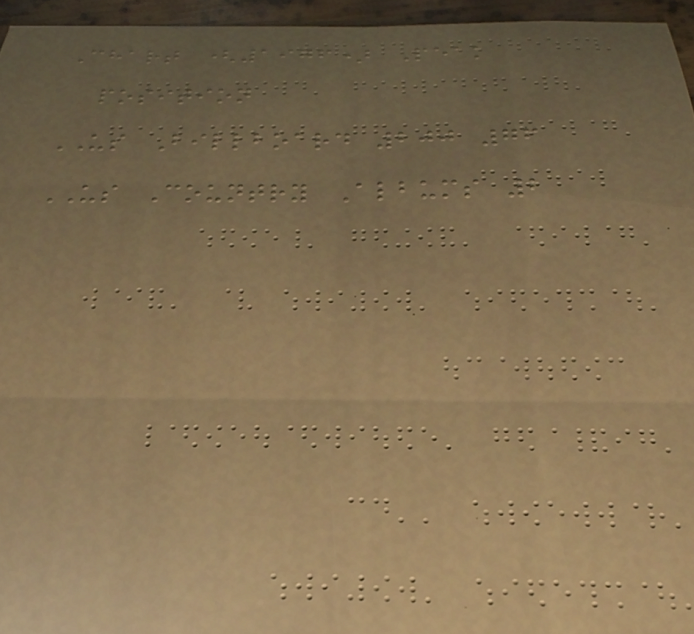Chart (1976) Peak
position
US Billboard 200 76
US Country Albums 2
